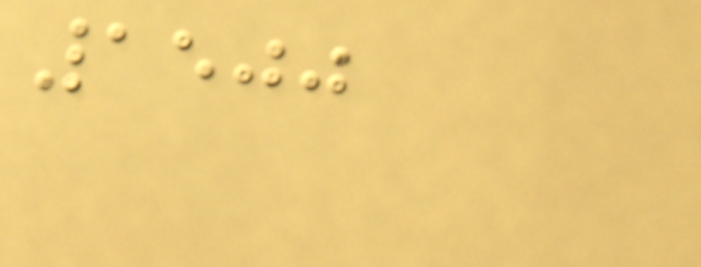1500
